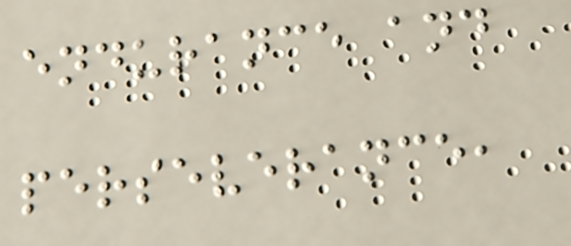endurance and
perseverance,
